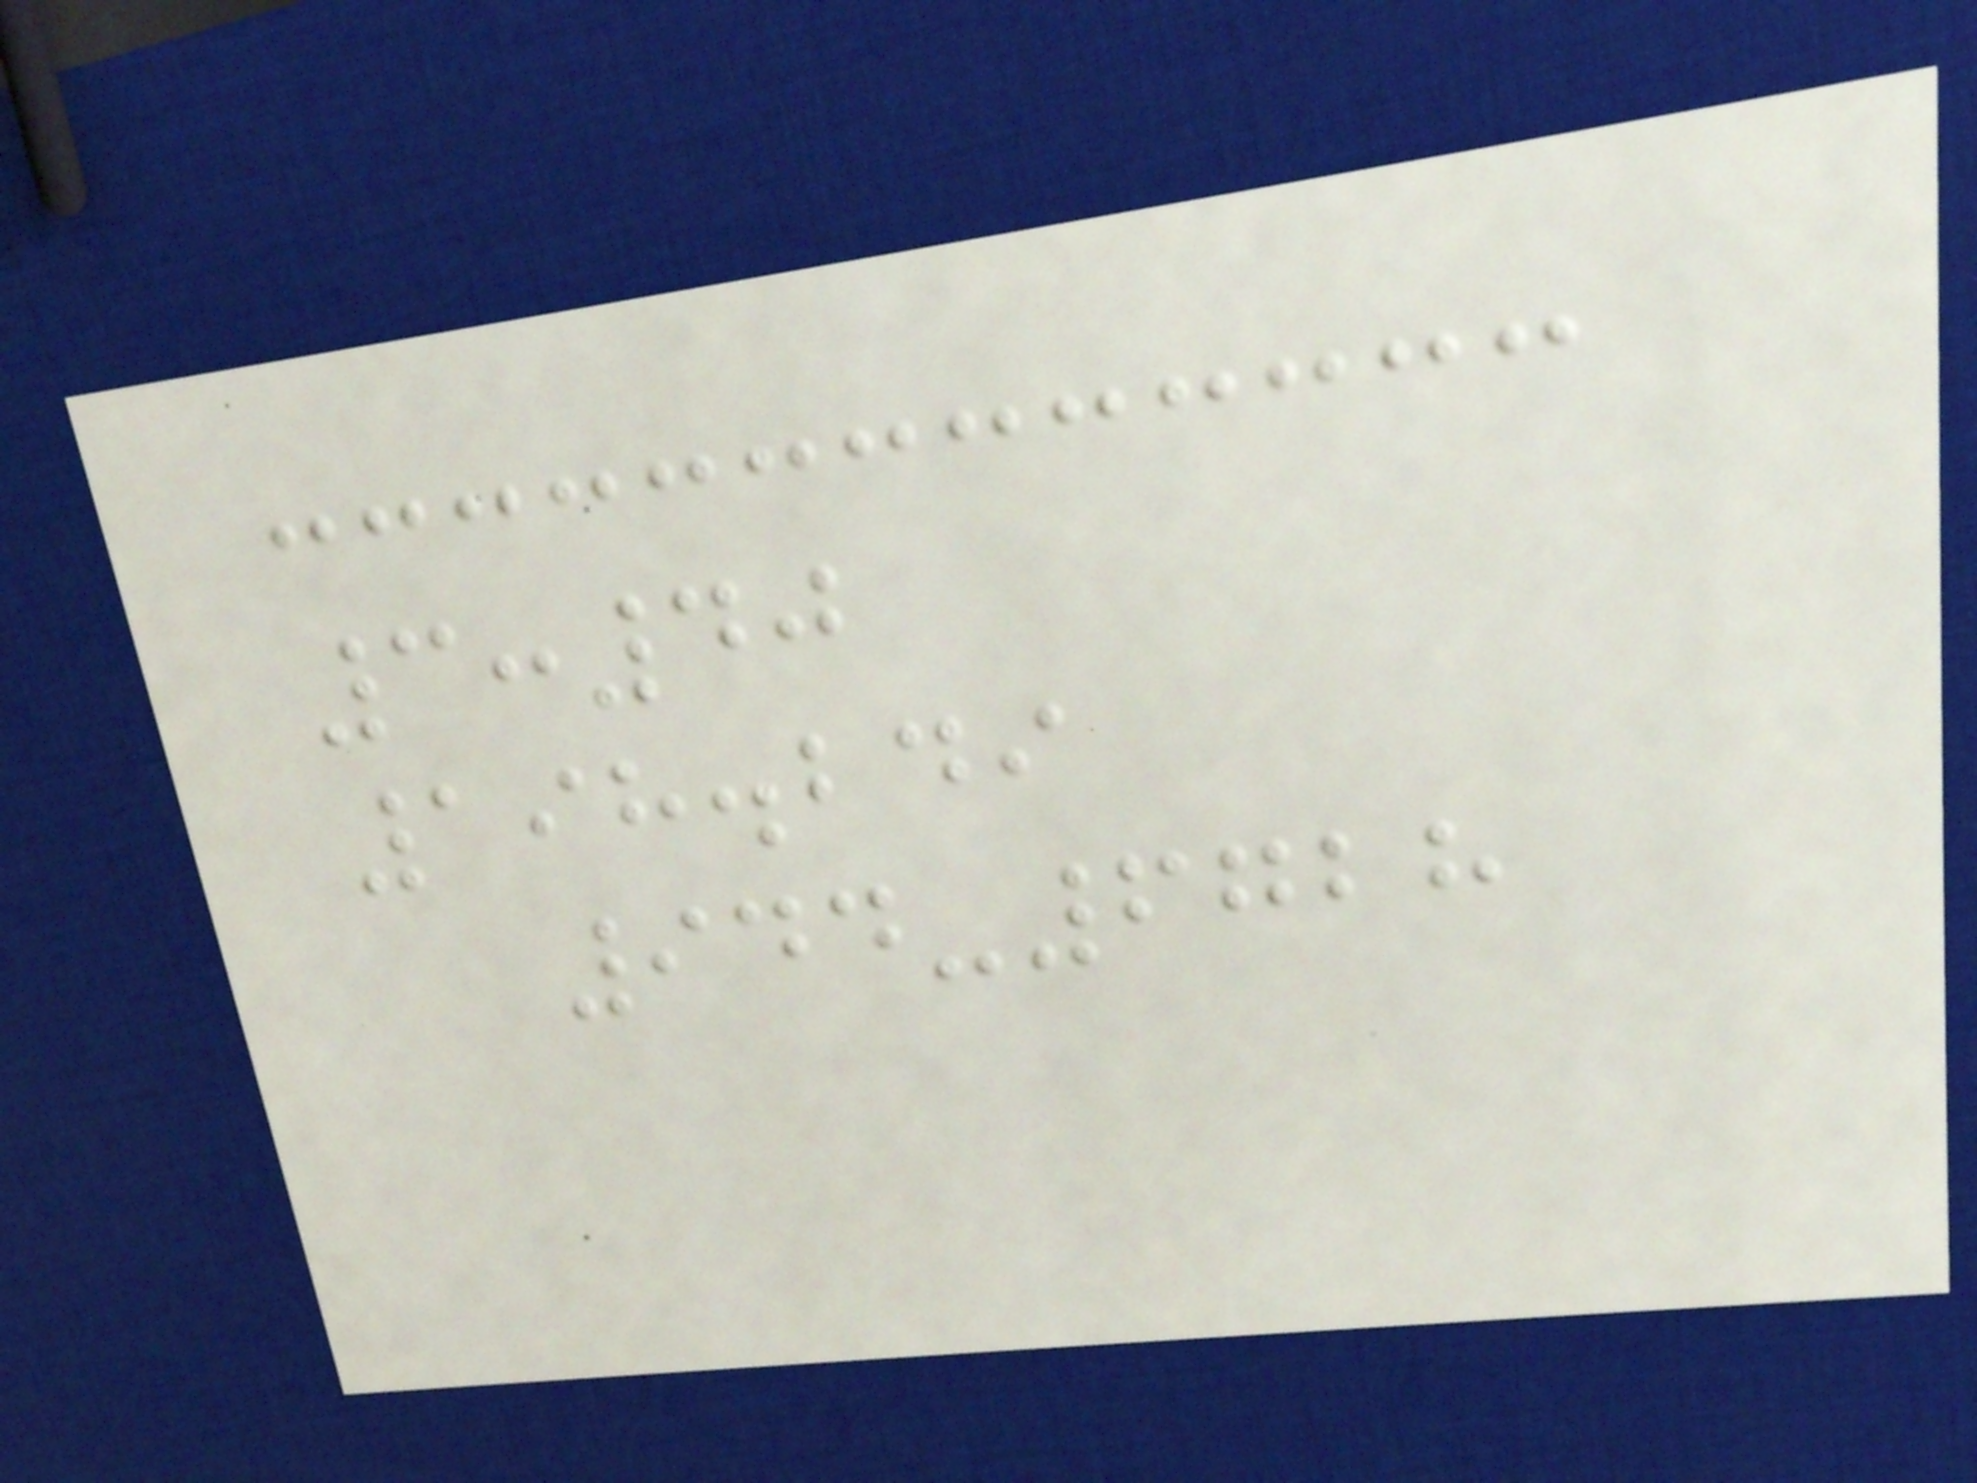3:40
198.249
944-6728
